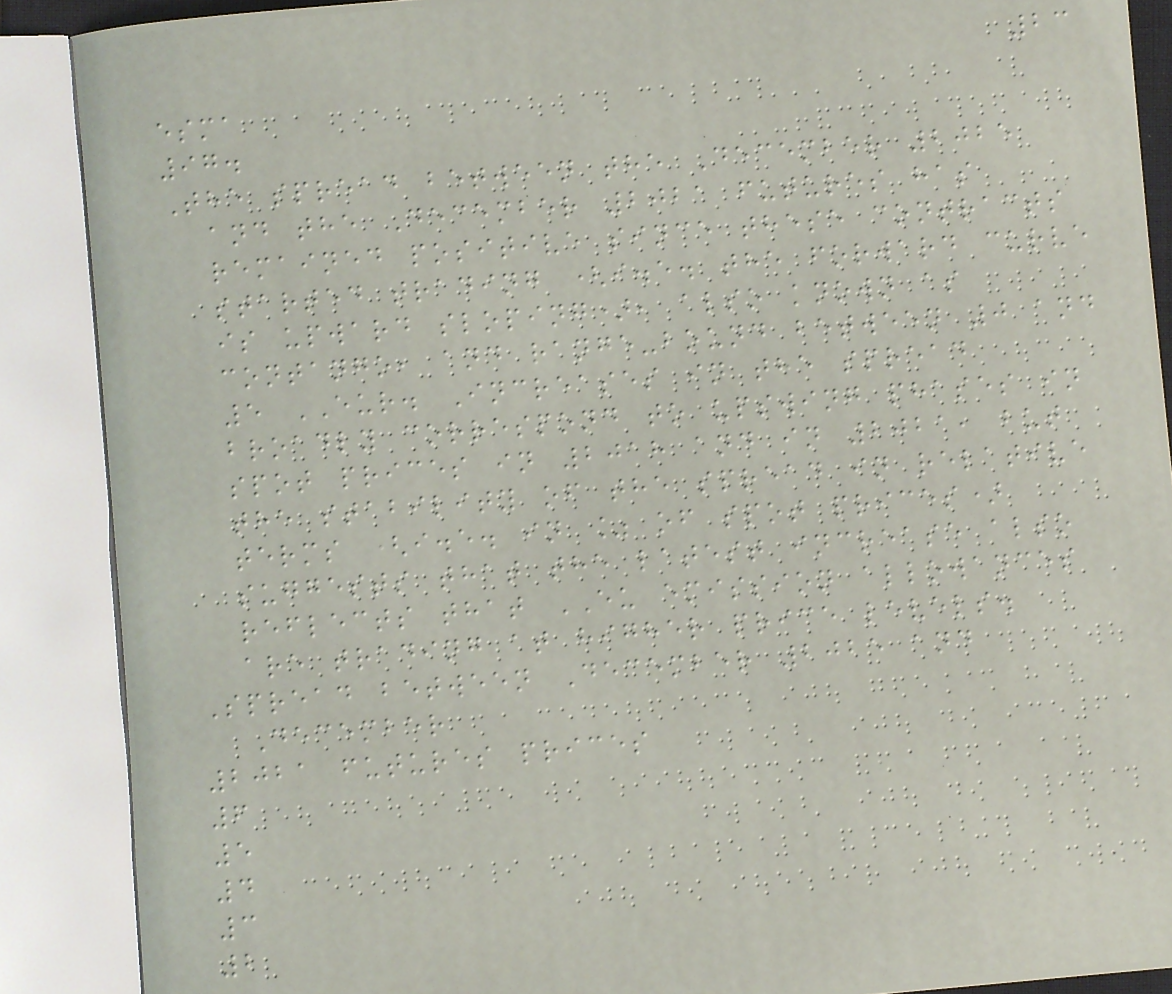23
esma
97.
The spread between the December 2025
and the December 2021 futures has
remained positive since these contracts
started trading (i.e. the forward curve
is upward sloping), also known as
contango, and range-bound between 0 and
5 EUR. Increases in the spread
broadly correspond to upswing phases in
spot prices in 2018 and in 2021, but
the stability of the spread in relative
terms (i.e. in % of spot prices)
suggests that the latest increase also
reflects that EU emission allowances
are trading at higher price levels.
Spread between December 2025 and
December
2021 futures prices
6
5
4
3
2
